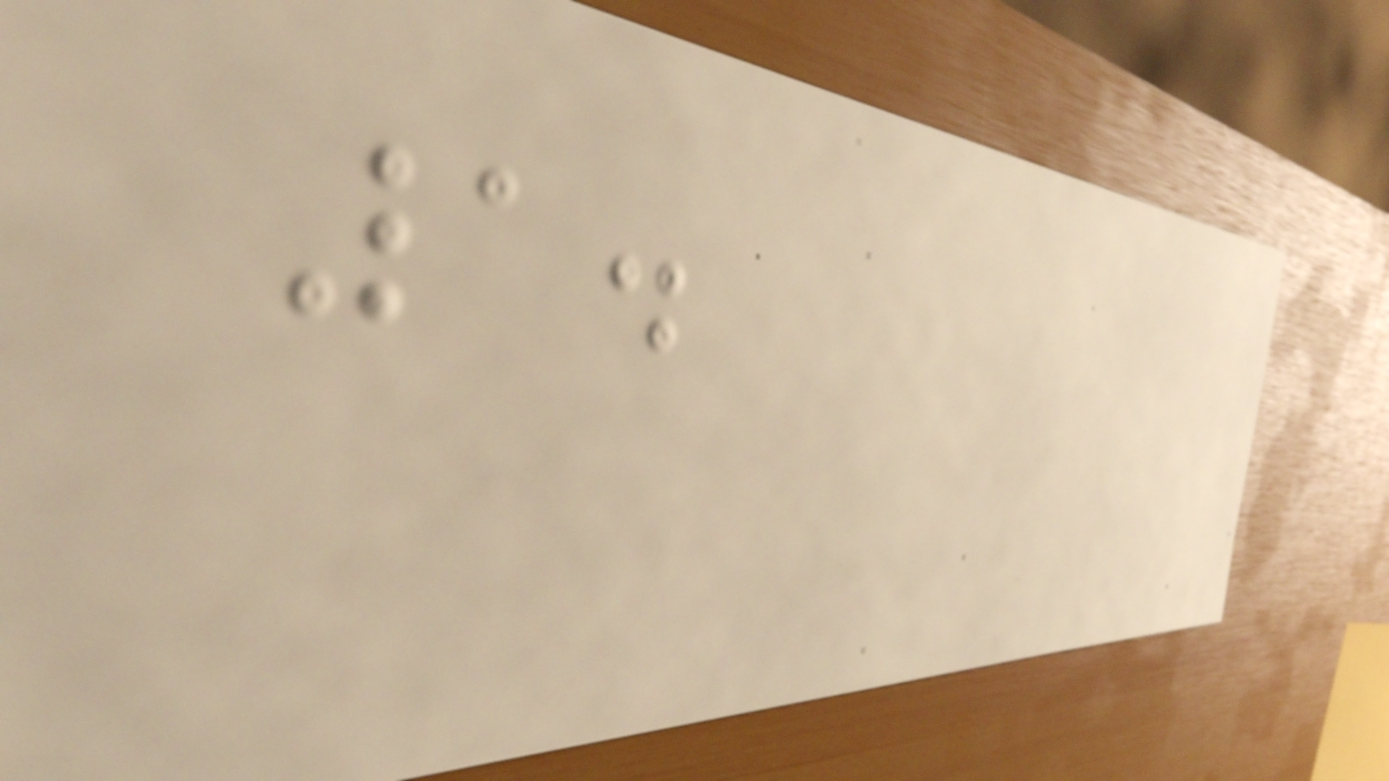1.
